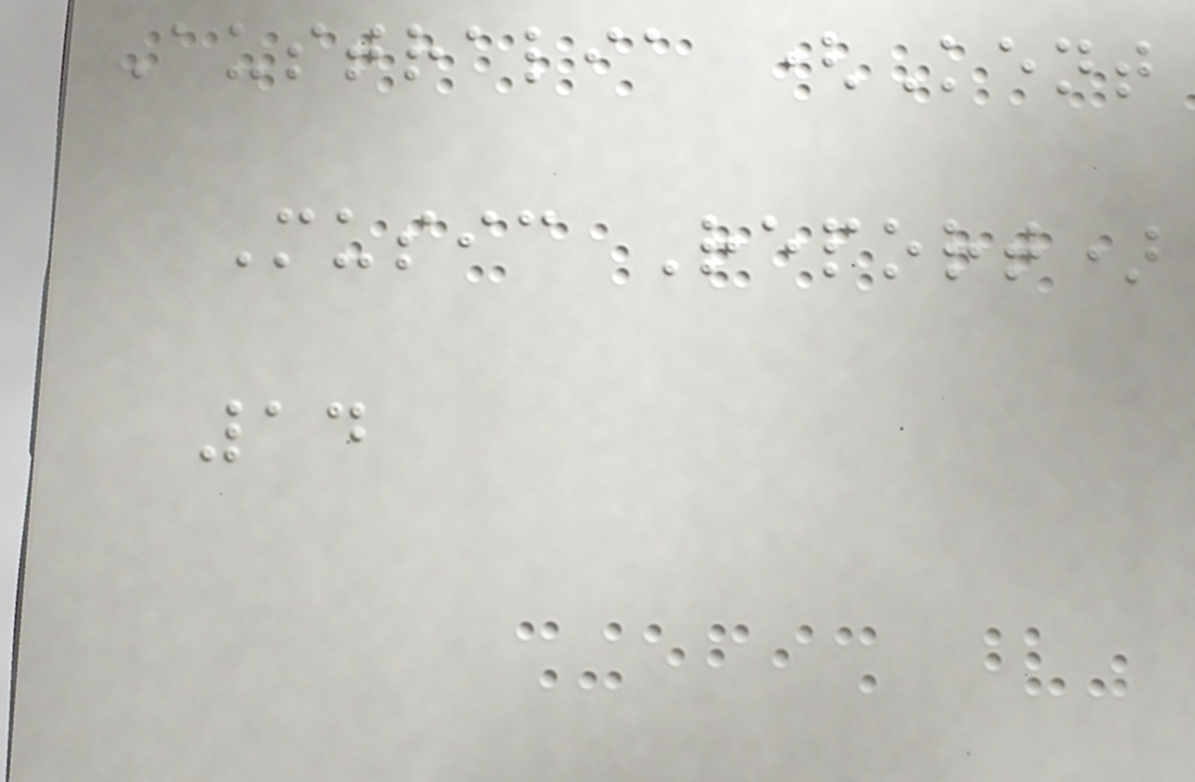Australia (Kent
Music Report)
14
